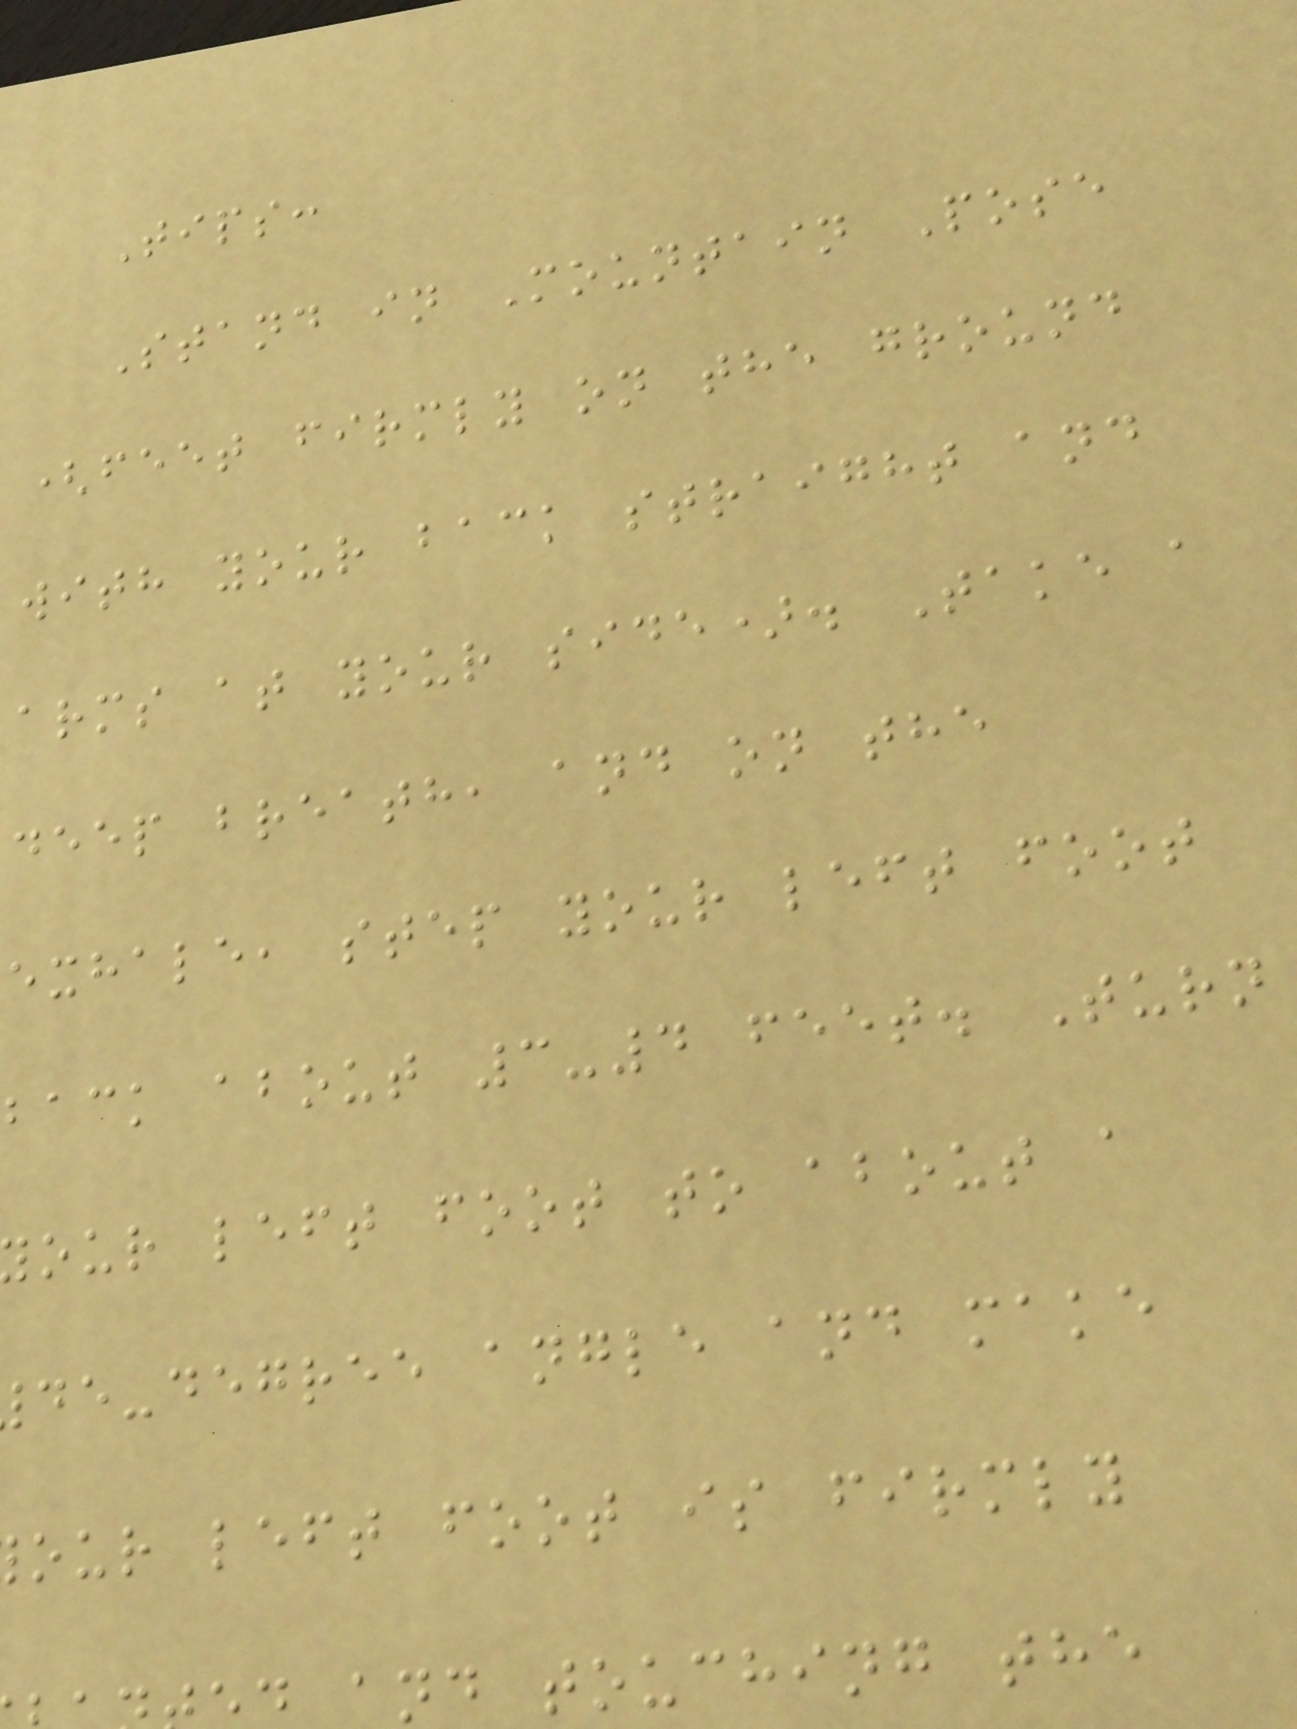Tips:
Stand in Mountain Pose
(feet firmly on the ground
with your back straight and
arms at your side). Take a
deep breath, and on the
exhale, step your left foot
back about 3-4 feet. Turn
our left foot to about a
de-degree angle and make
our left foot is firmly
and touching the
